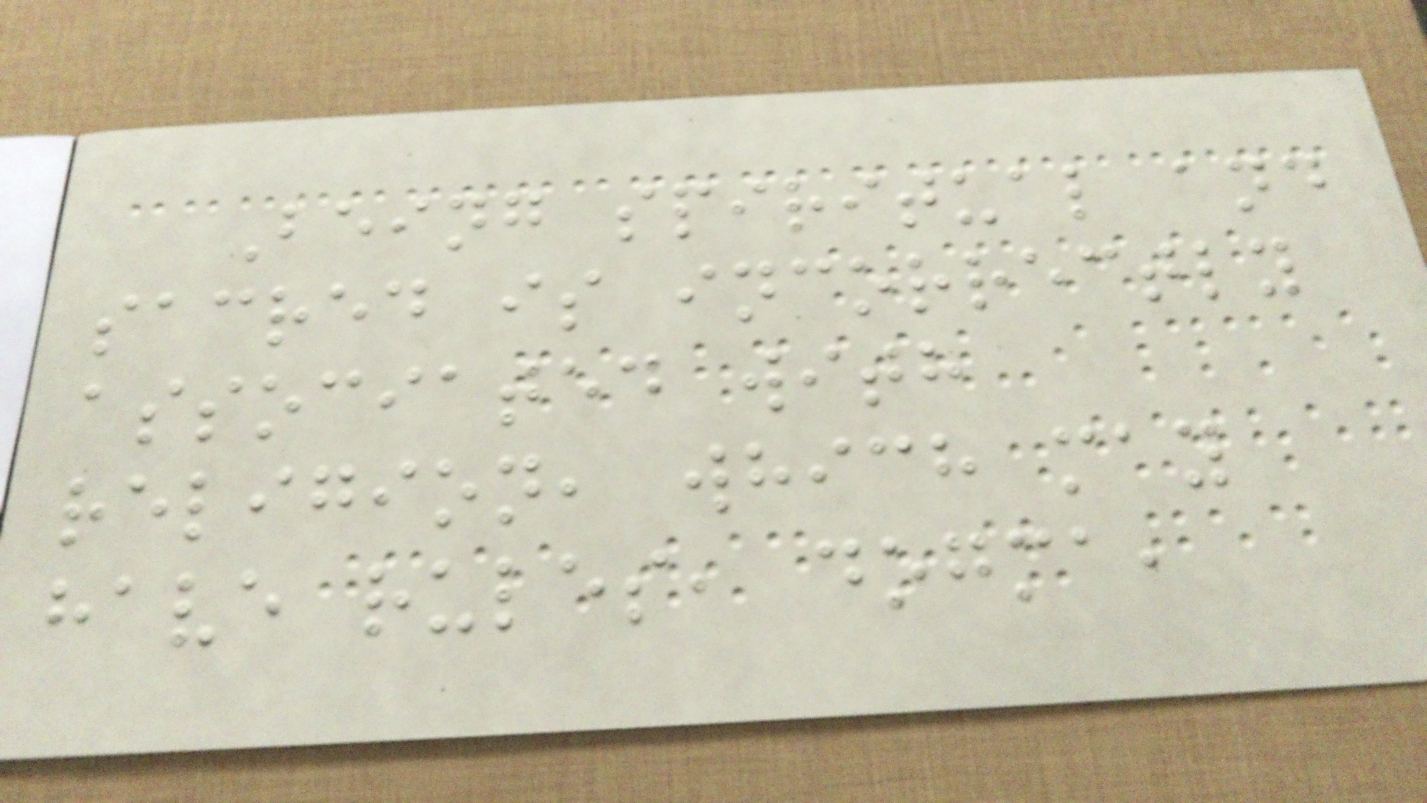Being spiritual and
sacred is incorrectly
associated with
religion, which may
have rules, dogma,
